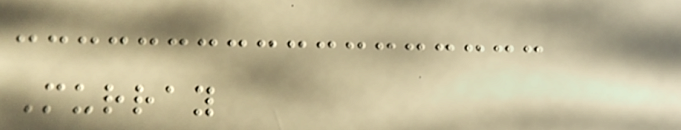Murray
